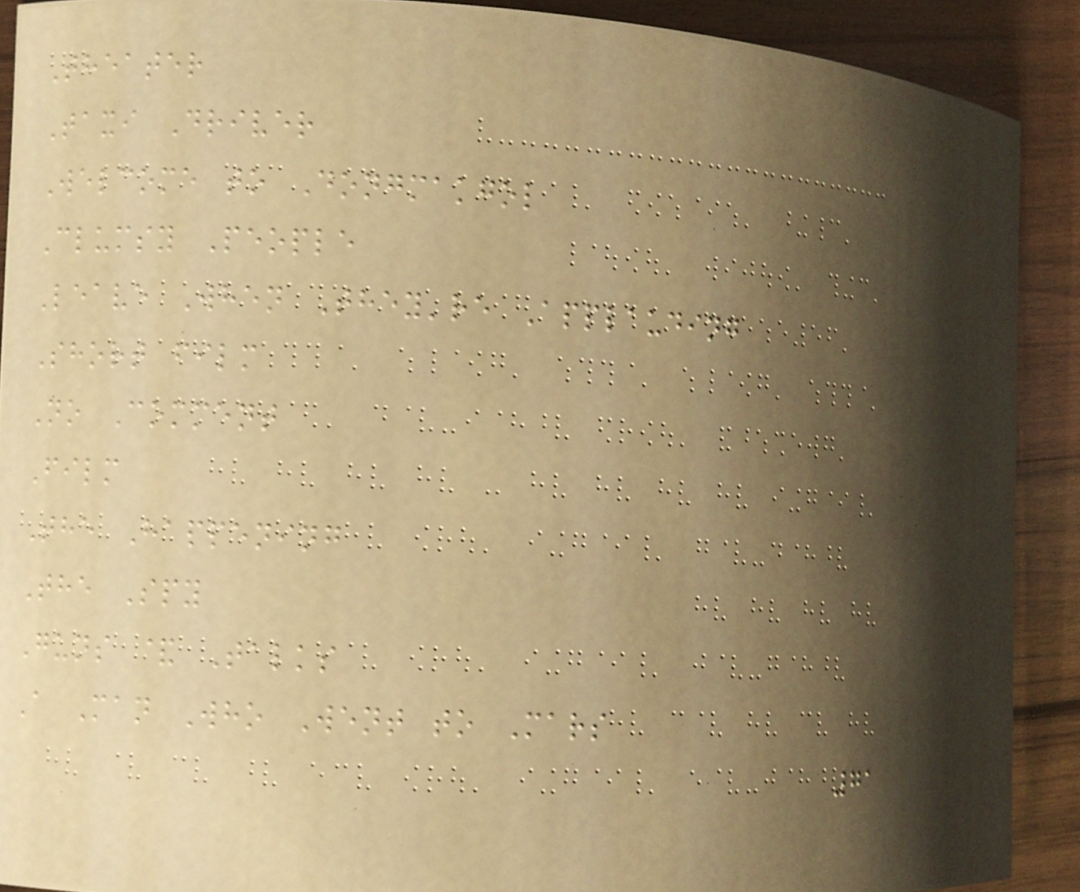Theater
Taxi Driver
Welcome to Dongmakgol
Clumsy People
Leave When They're Applauding
Short film
No Comment
Film
The Happening
The Spy
Guns & Talks
A Man Who Went to Mars
71
